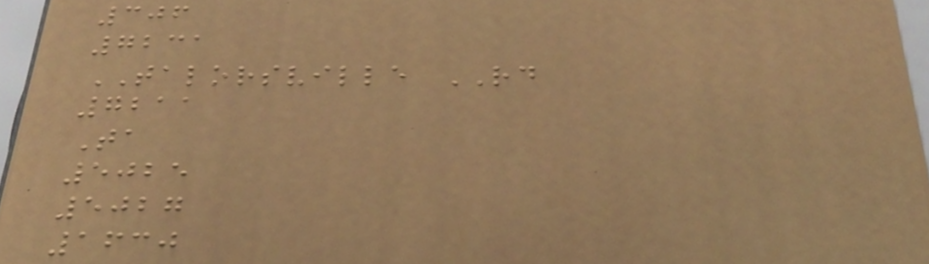306
7231
TALORSVILLE RD
7211
Ta
5025
5027
1630
